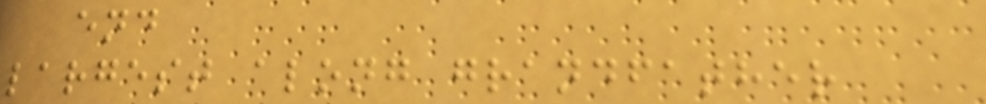end
largest along grandfather
